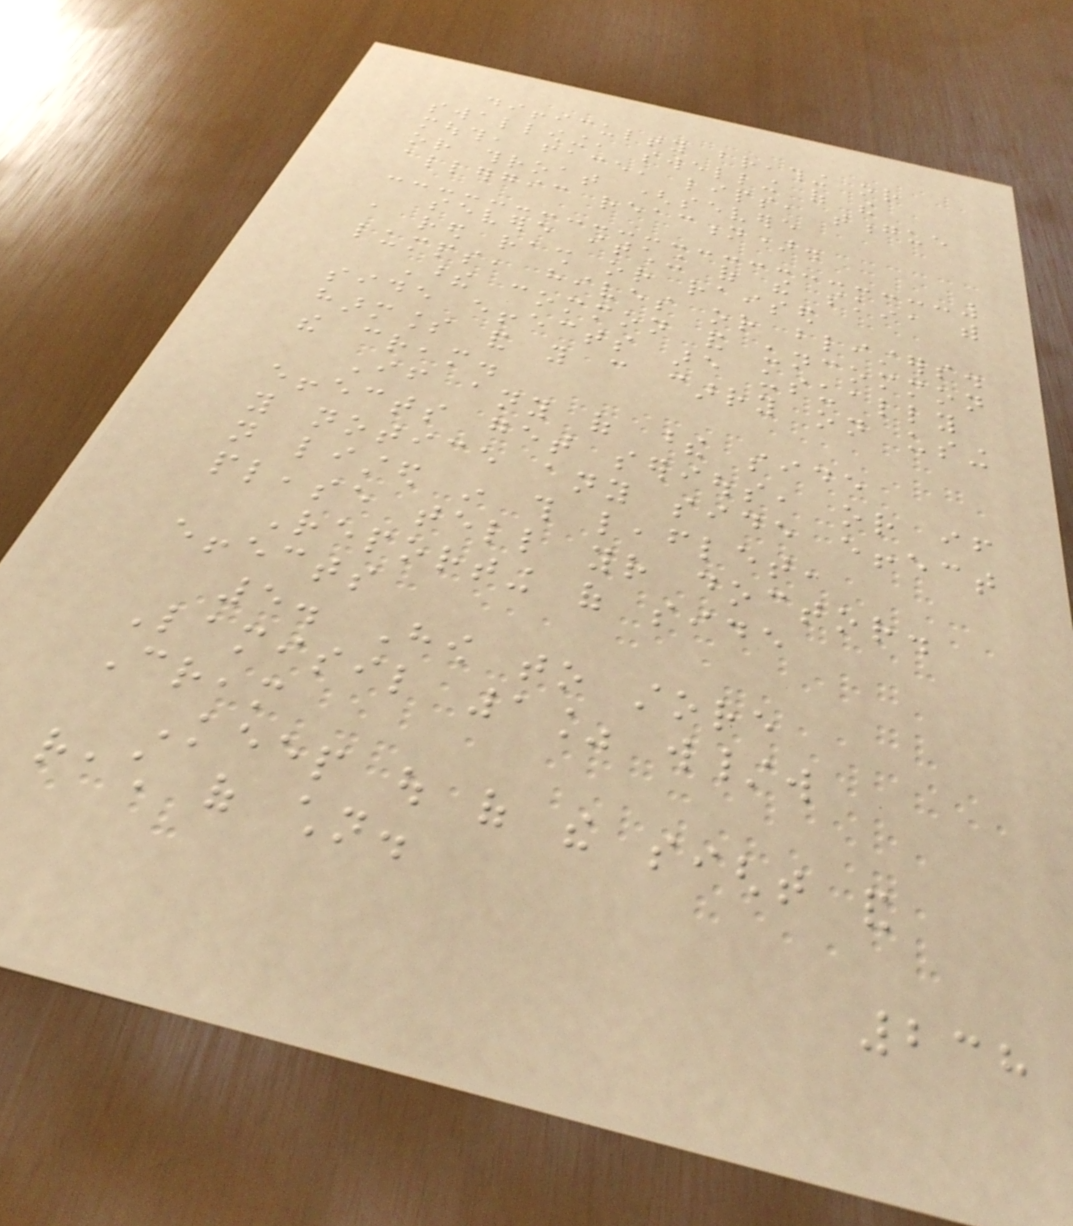difficulty breathing or
swallowing, swelling of the
mouth, face, lips, tongue
or throat (severe
allergic reaction).
severe itching of the skin, with
a red rash or raised
lumps, hives or blisters.
These common and uncommon
side effects are usually
harmless and you can carry on using
the cream.
If any of these side
effects get serious, or if
you notice any side effect
not listed in this leaflet,
please tell your doctor.
Reporting of side
effects
5. How to store
Lamisil 1% w/w
Cream
Keep out of the sight and
reach of children.
238
